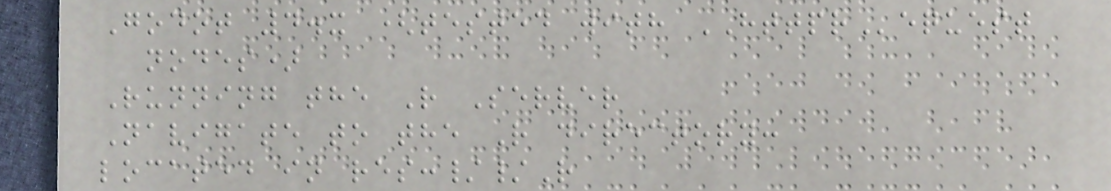Godot 4.x (tested with HTTPRequest
nodes)
Running the R Server
Navigate to the R directory:
located in res://R
